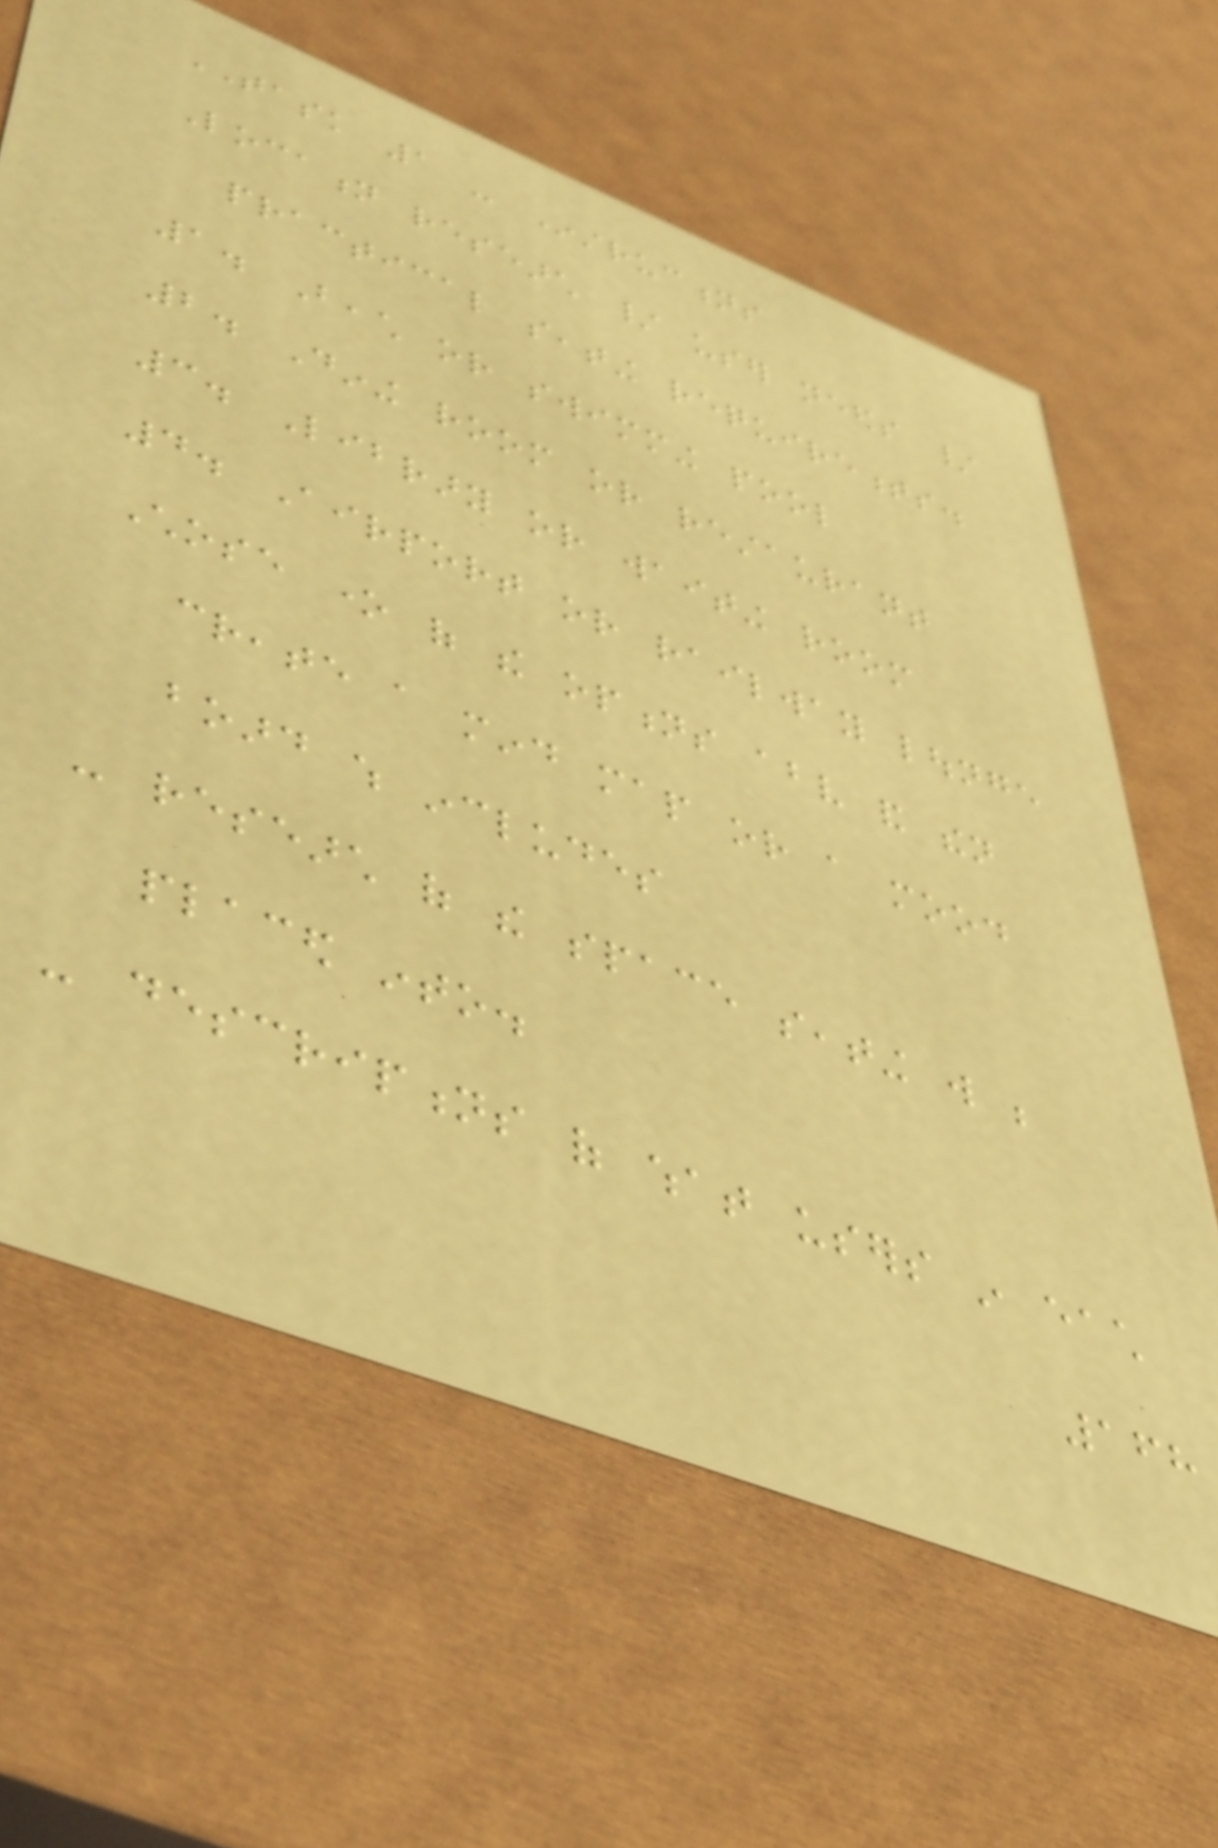TASK 1 - Instructions
Location research / user needs /
practical seating requirements.
1. Beach or swimming pool
2. Dining room or restaurant
3. Library or waiting room
4. Airport or railway lounge
Chose one of the options above and then
create a mind map or a mood
board which includes
- research of the space seating will be
placed into.
- descriptions of what users in each
168
